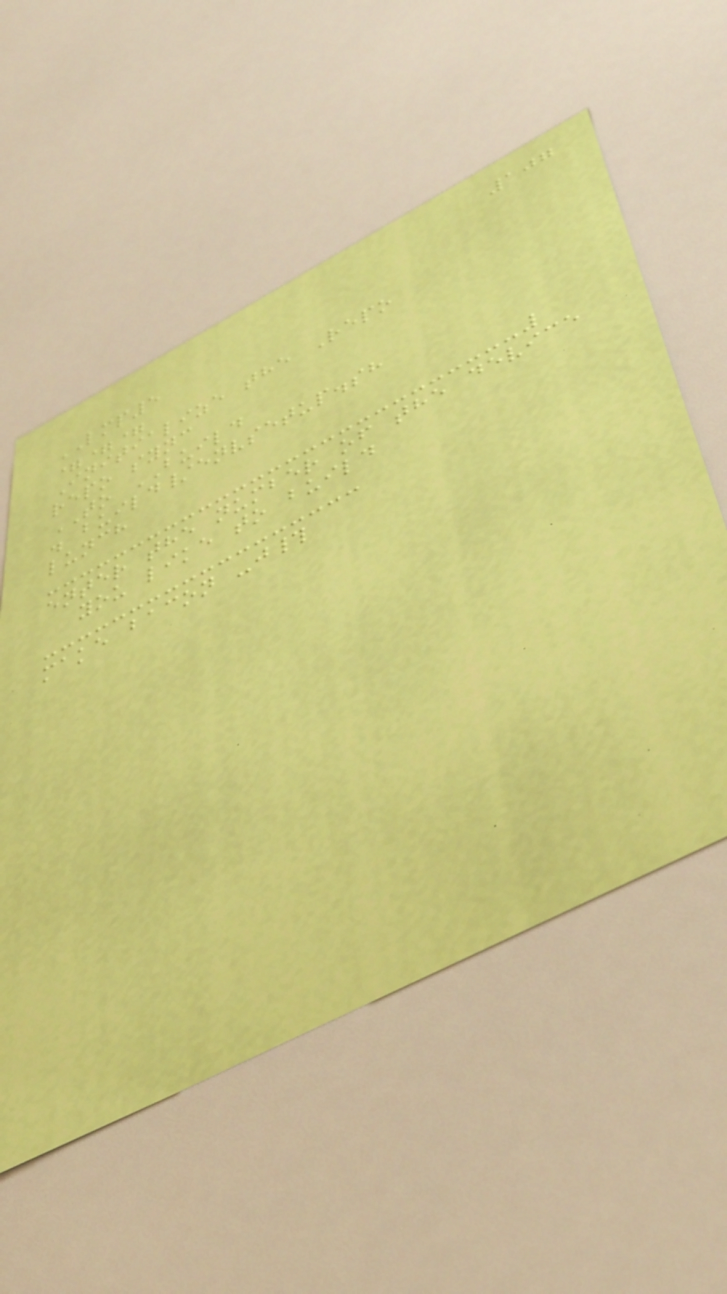107
LMP5
===
Initialize the Repo
repo sync
TO BUILD
. build/envsetup.sh
lunch
enter the number of the device
you like to build
make bacon -j#
